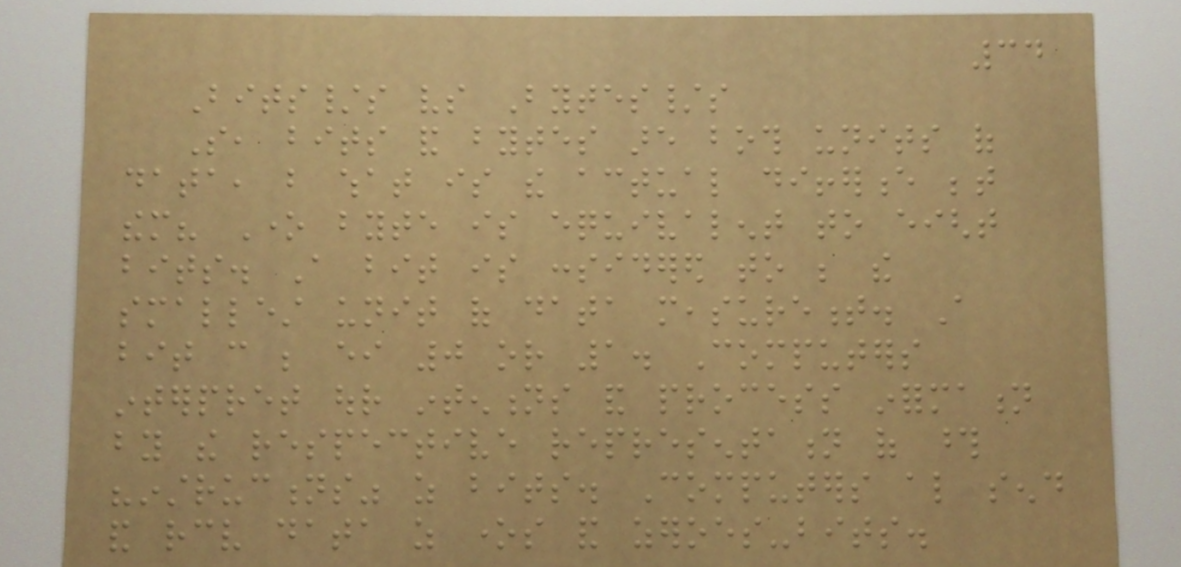34
Bits/s vs Bytes/s
So, bits and bytes are both units of
data, but what is the actual difference between
them? One byte is equivalent to eight
bits. A bit is considered to be the
smallest unit of data measurement. A
bit can be either 0 or 1. Computers
interpret our intentions and process information
by the respective representation of those
"instructions" as bits. Computers also send
and receive data as ones and zeroes-bits.
